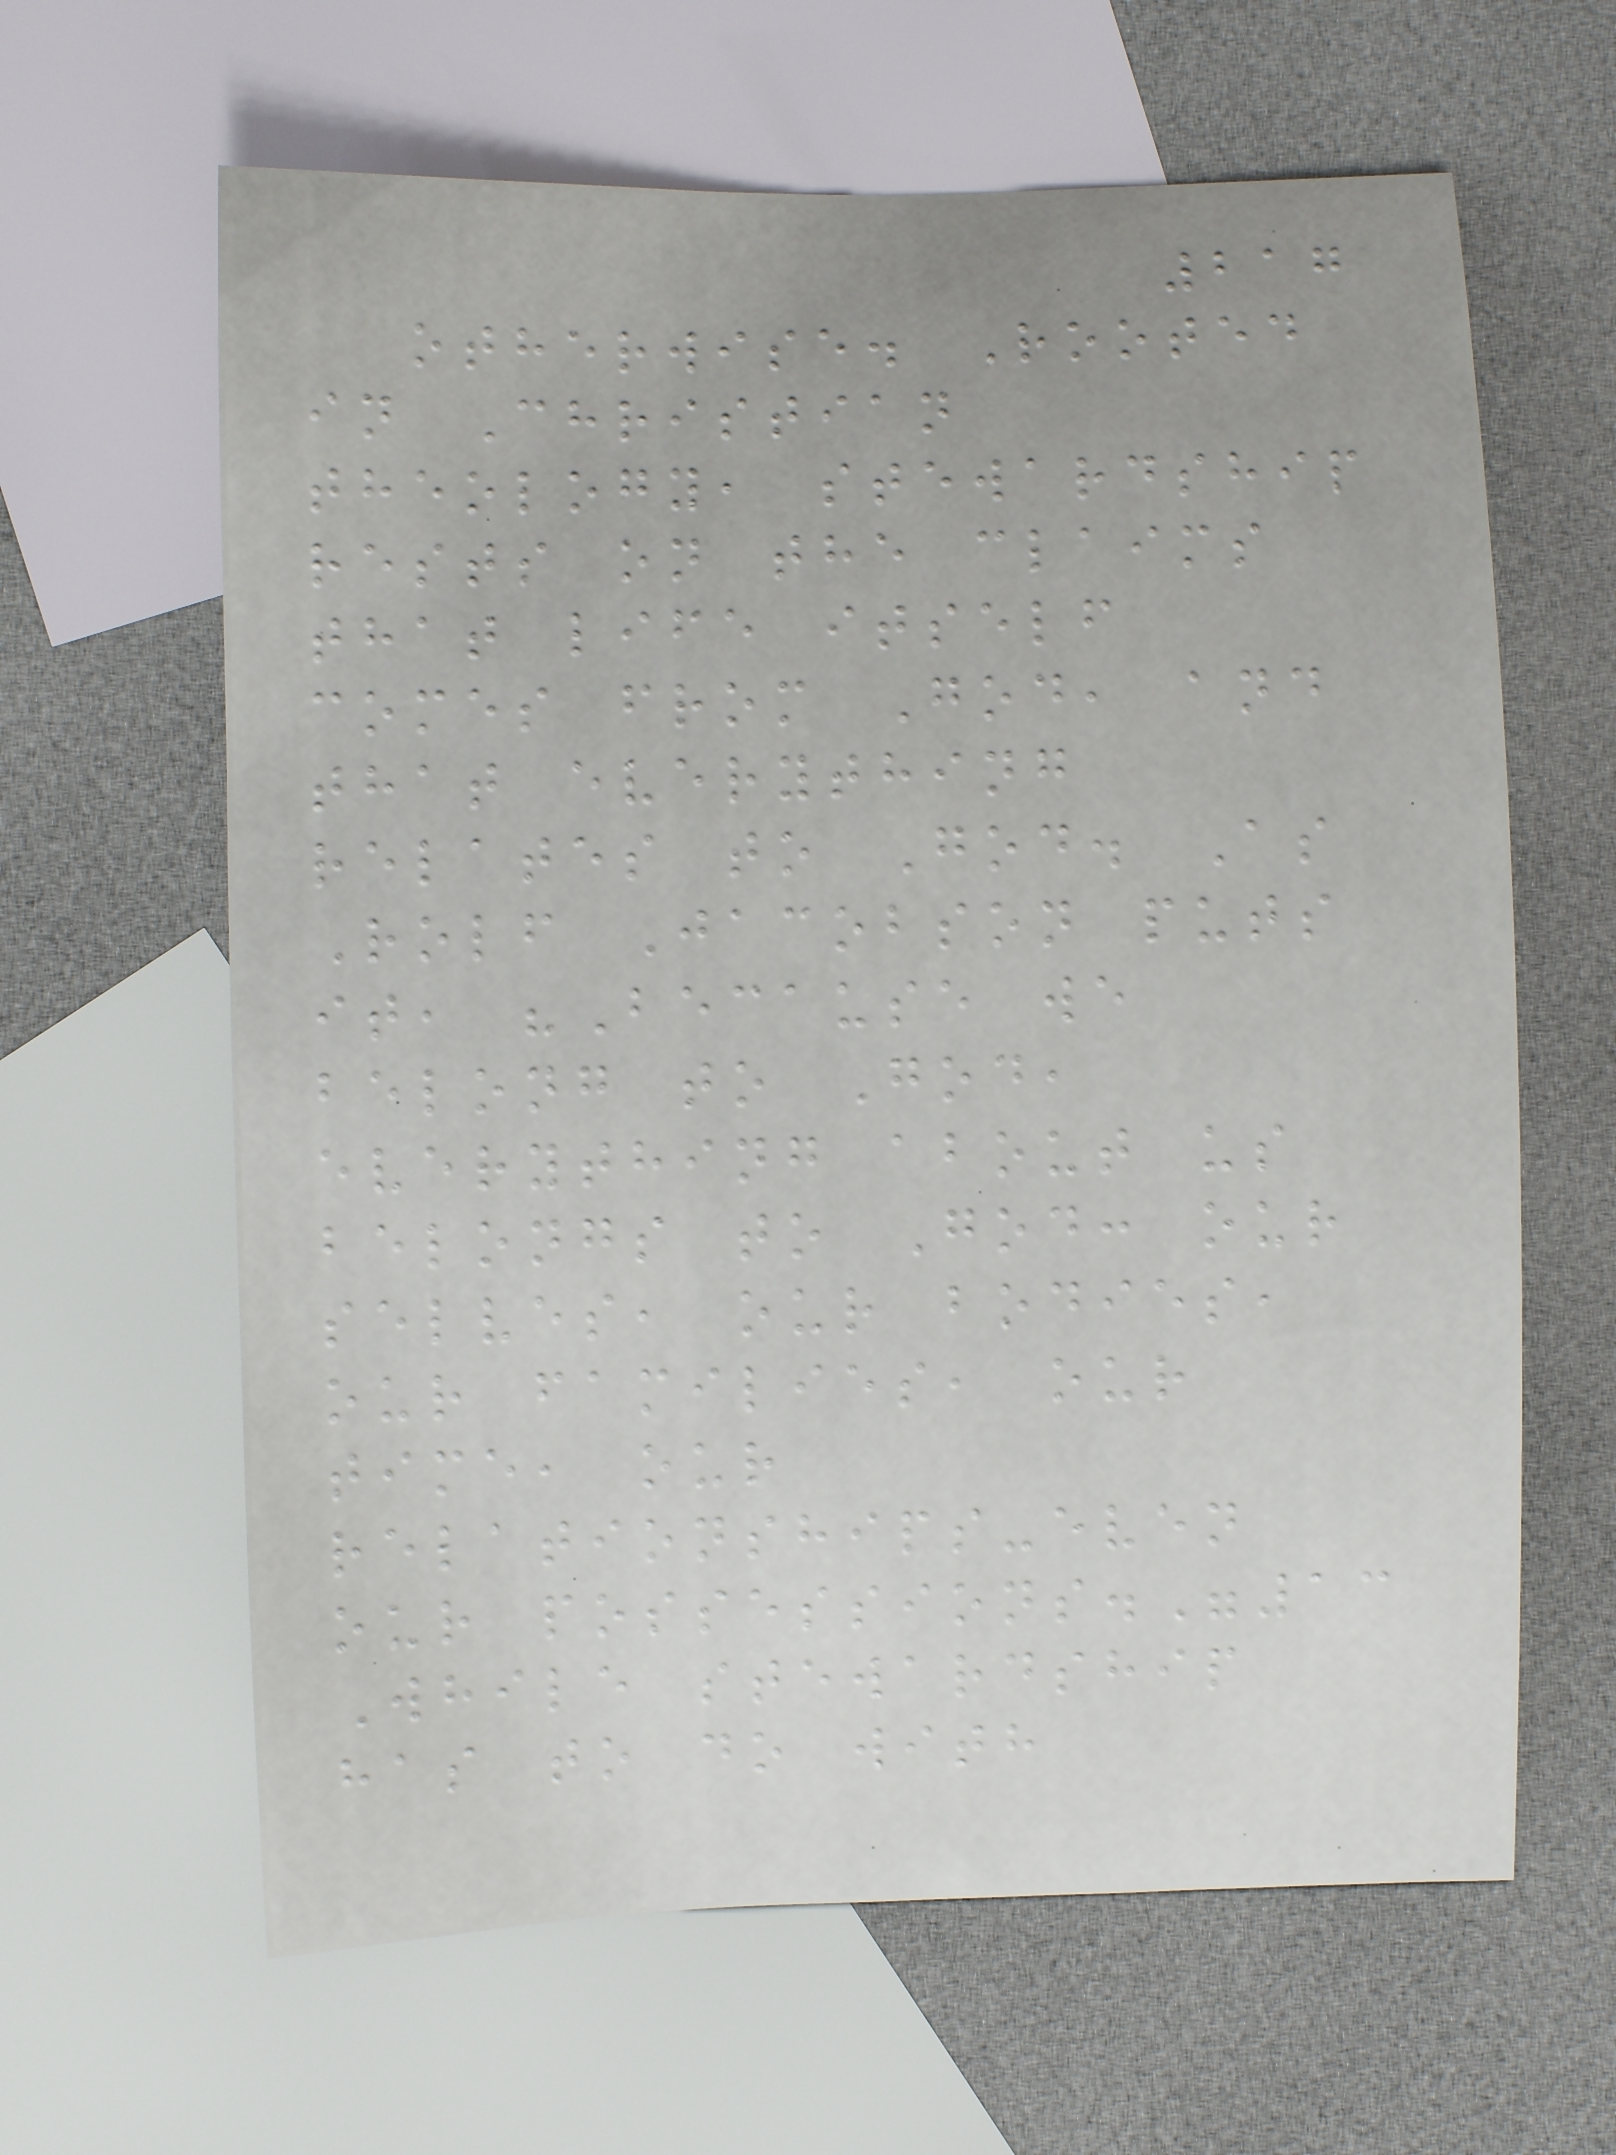217
otherwise. Rooted
in Christian
theology, stewardship
rests on the claims
that life itself
comes from God, and
that everything
relates to God. As
Rolf Jacobson puts
it, "Because we
belong to God,
everything about us
belongs to God: our
selves, our bodies,
our families, our
time, our
relationships-even
our possessions."13
While stewardship
has to do with
